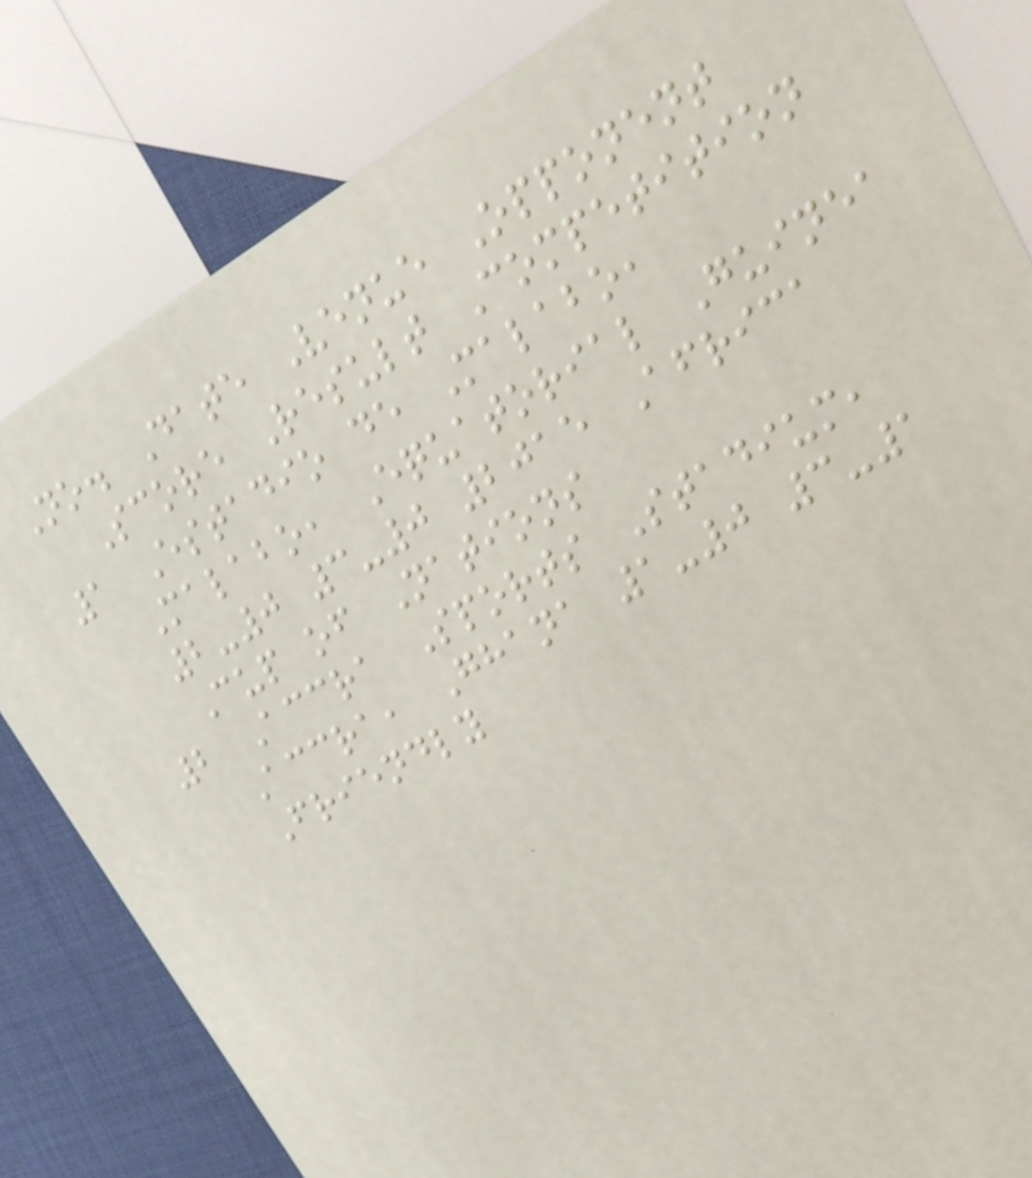No. Date Venue Opponent
Score Result Competition
1 Estadio de Malabo,
Malabo, Equatorial Guinea
2-0 3-0 2015 Africa
Cup of Nations
2 Accra Sports Stadium,
Accra, Ghana 1-0 3-1
Friendly
